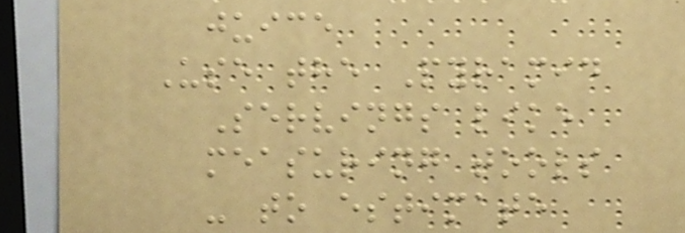juice
Use the Pyramid
Servings like
measuring tools
- to estimate
